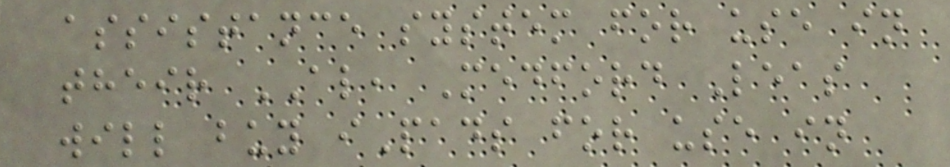assistance system for use in
their AL, Medford Leas
will buy iPads for use in
